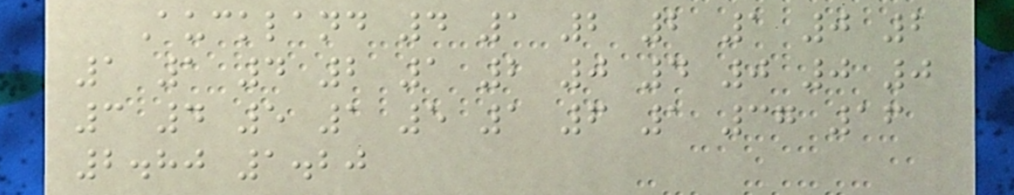Auckland 4 1 2 2 1 0 2
1 1 4 2 1 2 0 4 0 0 0
3 4 5 1 5 1 6 1 37 16
2.80 1.20
